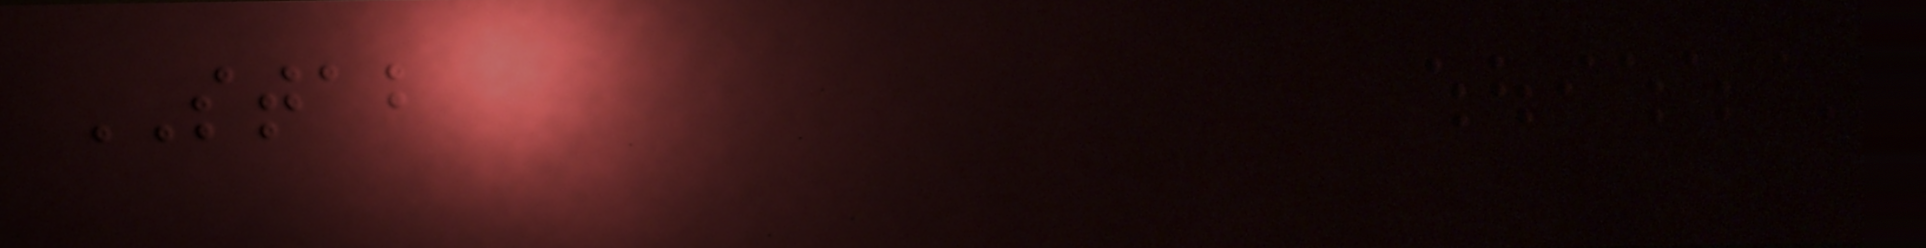STAB
